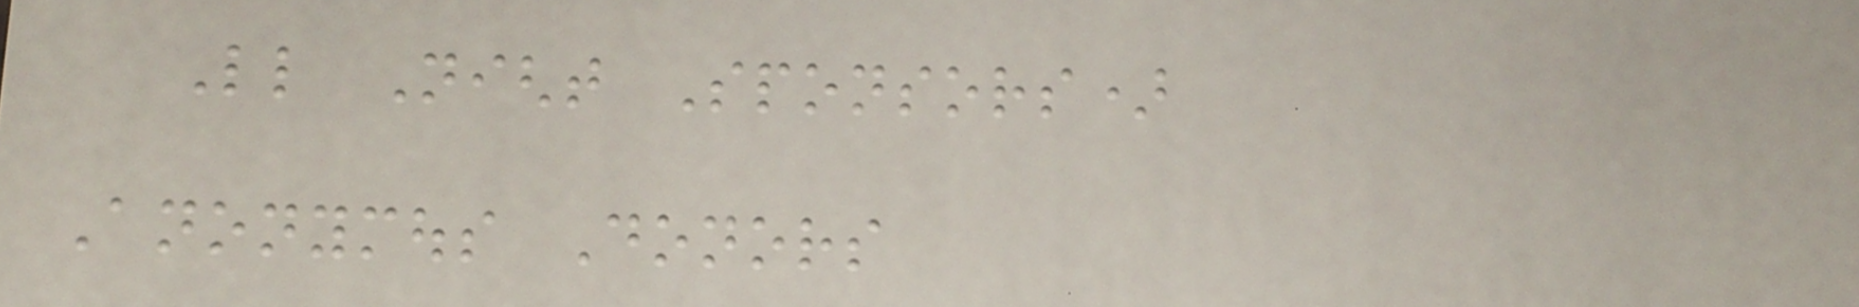Little Night Sponsors)
Anonymous Donors
